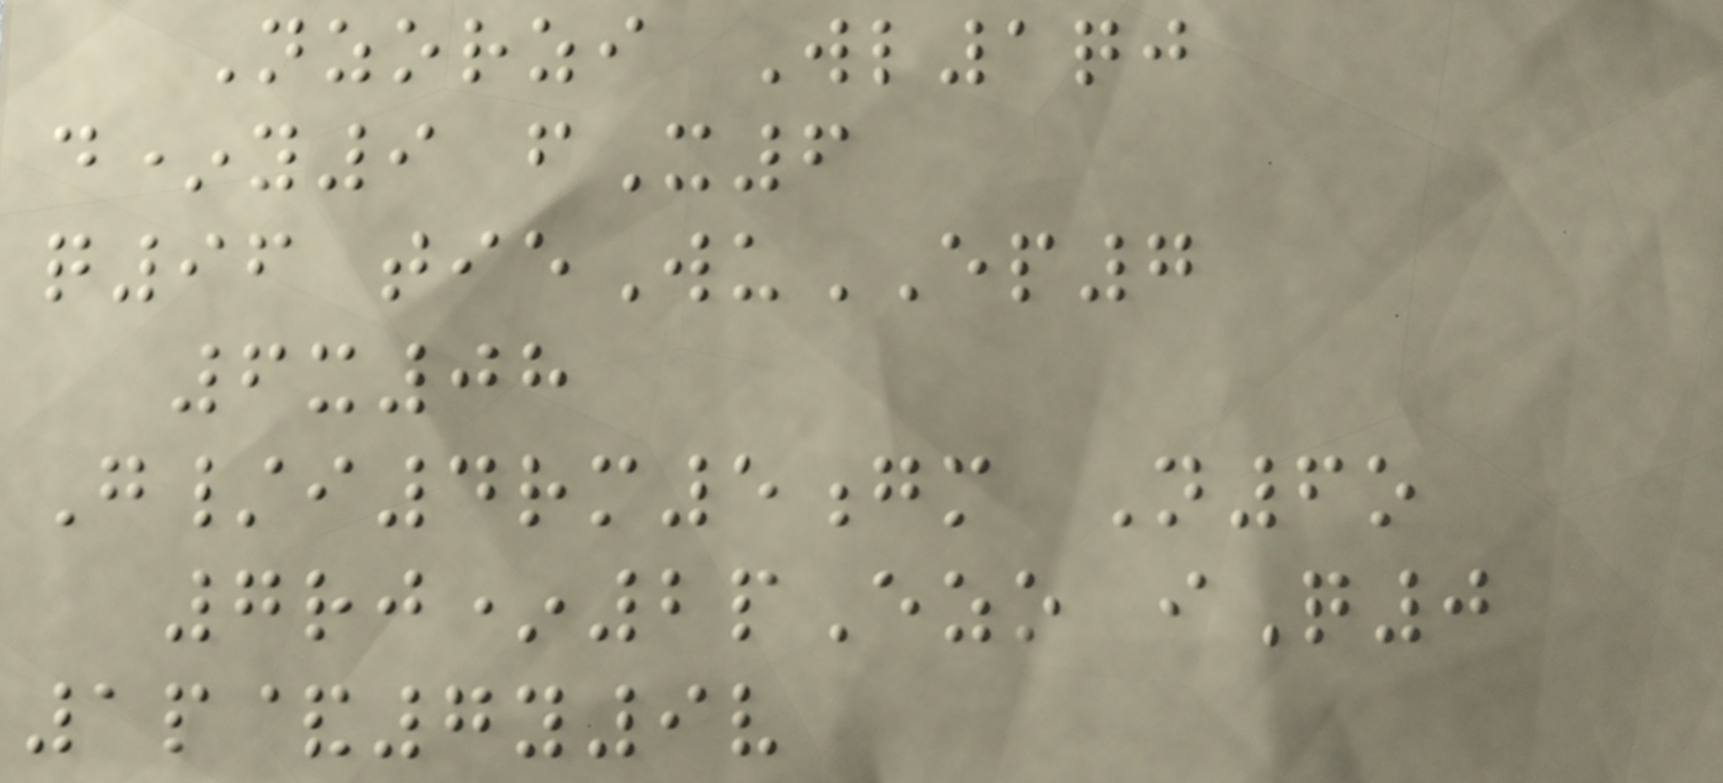Nzorzi Wl1qj
d*y9 fX6
q96 tieWuEP7
6x08
G/i4rm5gm N6o
7rj*2pEzo iQ0
1p&7y9v
